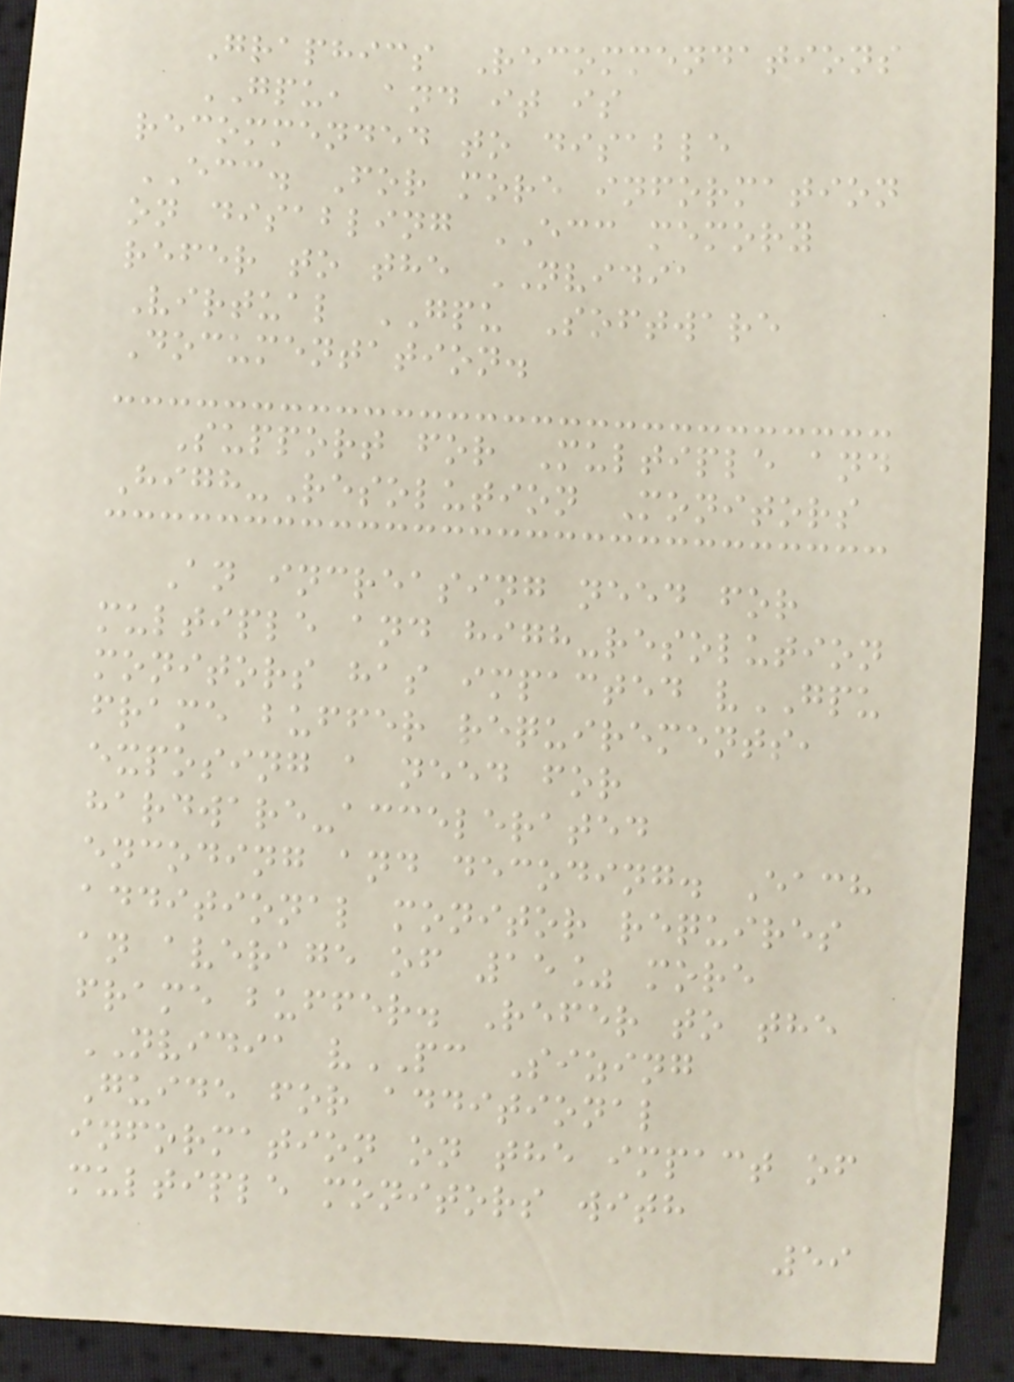Graphics Recommendations
GPU, and it is
recommended to disable
ECC. For more information
on disabling ECC memory
refer to the NVIDIA
Virtual GPU Software
Documentation.
Support for Multiple and
High-Resolution Monitors
An increasing need for
multiple and high-resolution
monitors has impacted vGPU
frame buffer requirements,
exposing a need for
hardware-accelerated
encoding and decoding. Each
additional monitor requires
an average of 15% more
frame buffer. Refer to the
NVIDIA vPC Sizing
Guide for additional
information on the impact of
multiple monitors with
59
